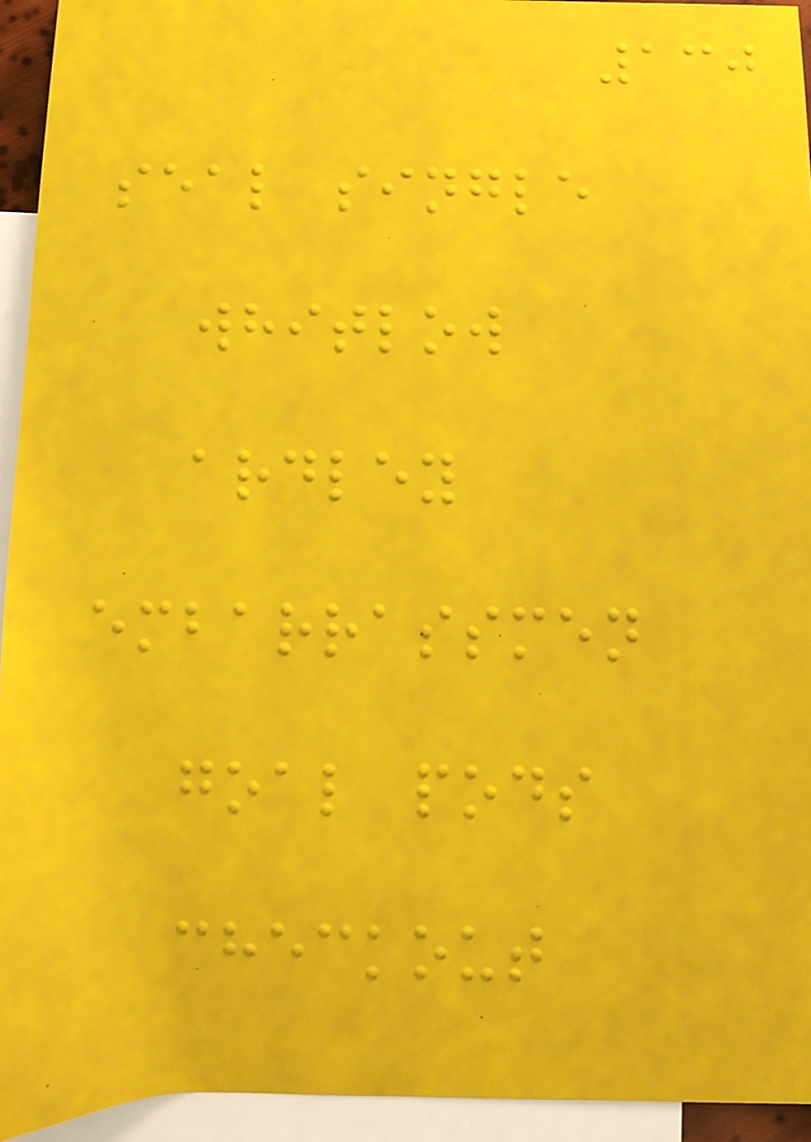130
seal single
whitlow
ardley
embarrassmen
goal pods
checkout
